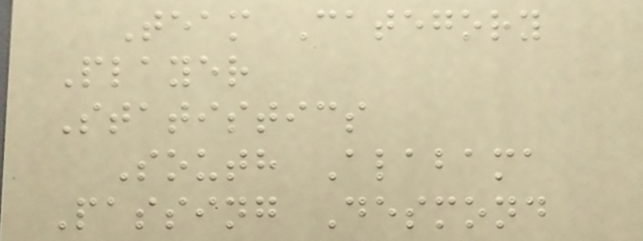Team Category
Player
Statistics
South Alabama
Passing Desmond
